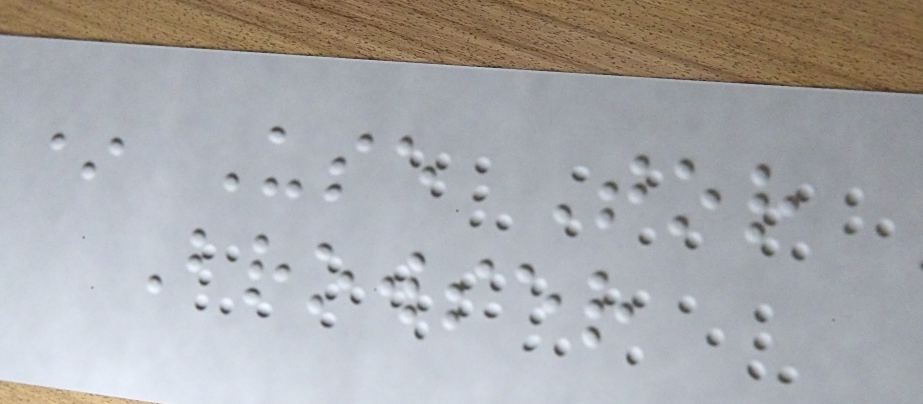* Use Tor
Browser
